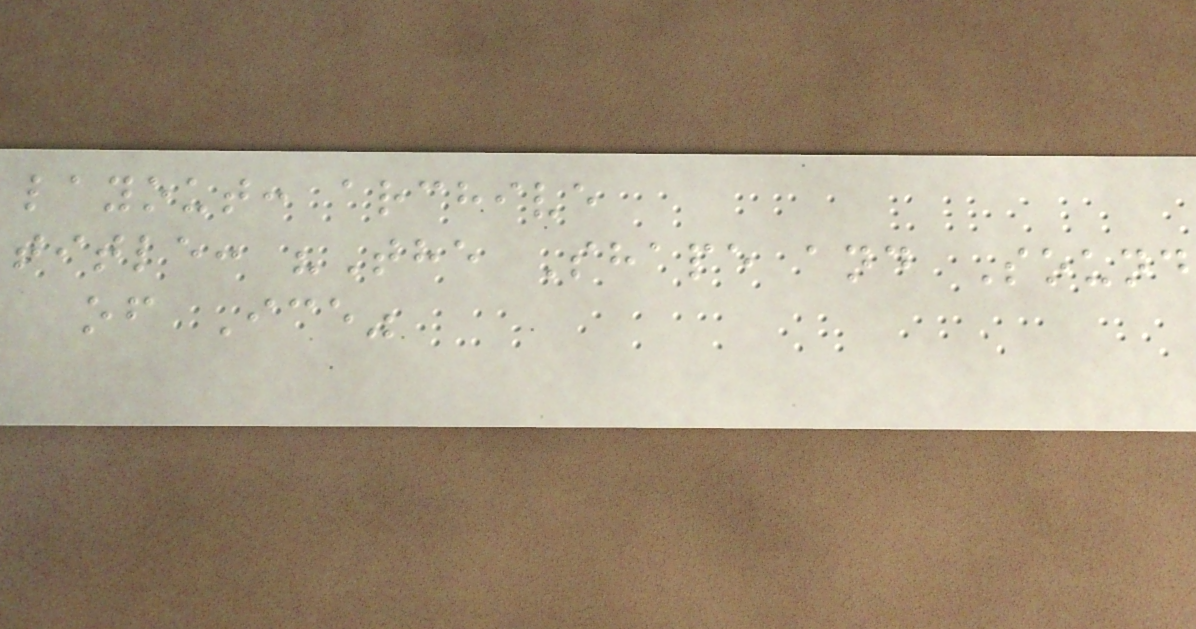layout: archive
title: "The Shape and Sound
of Ice"
